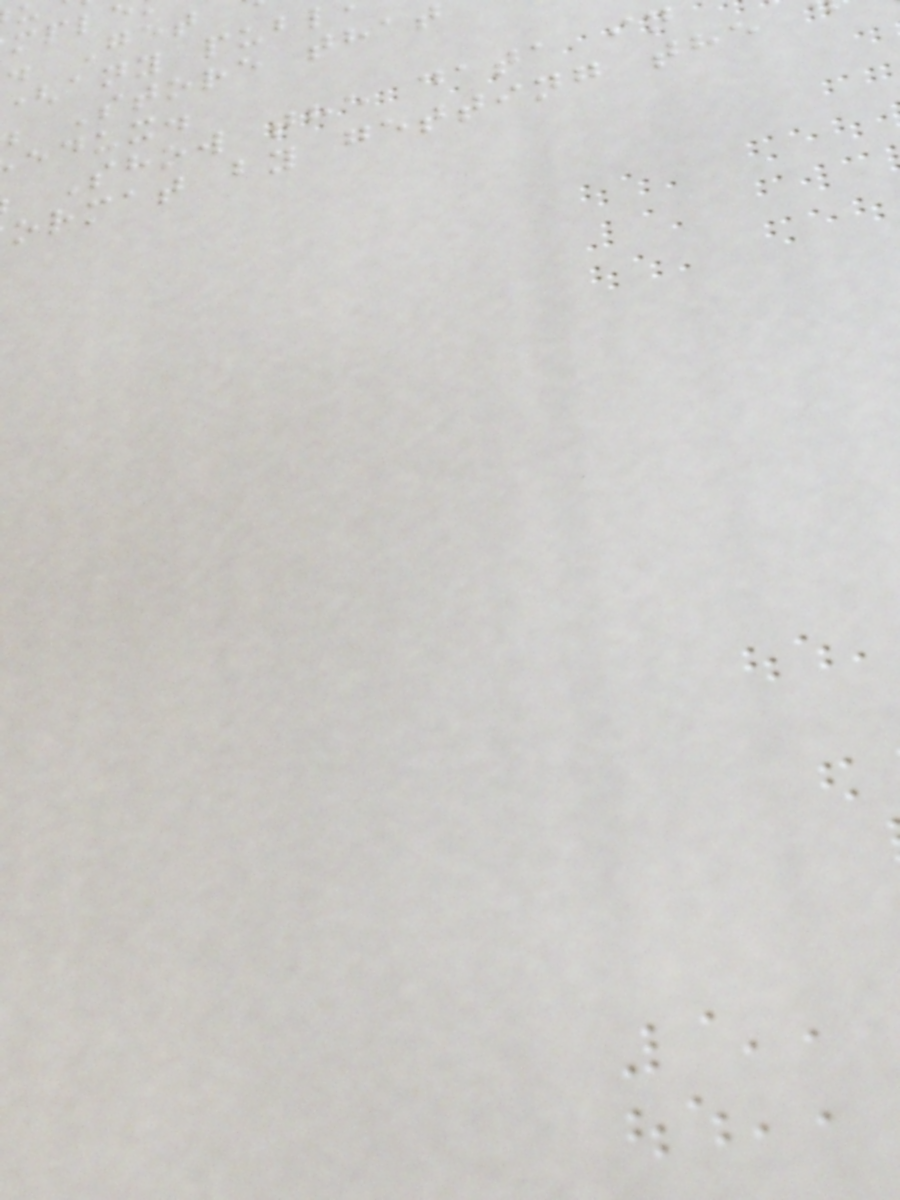(any publ
Store that
edux.
Show the data in
ormat by getting the
